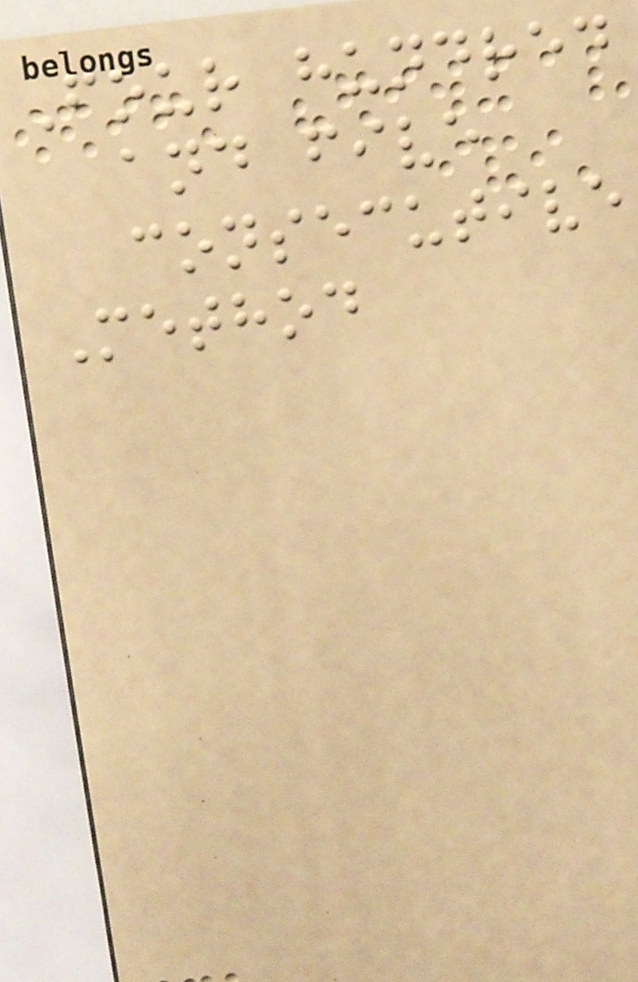Four hundred
and five
consecutive
Method
